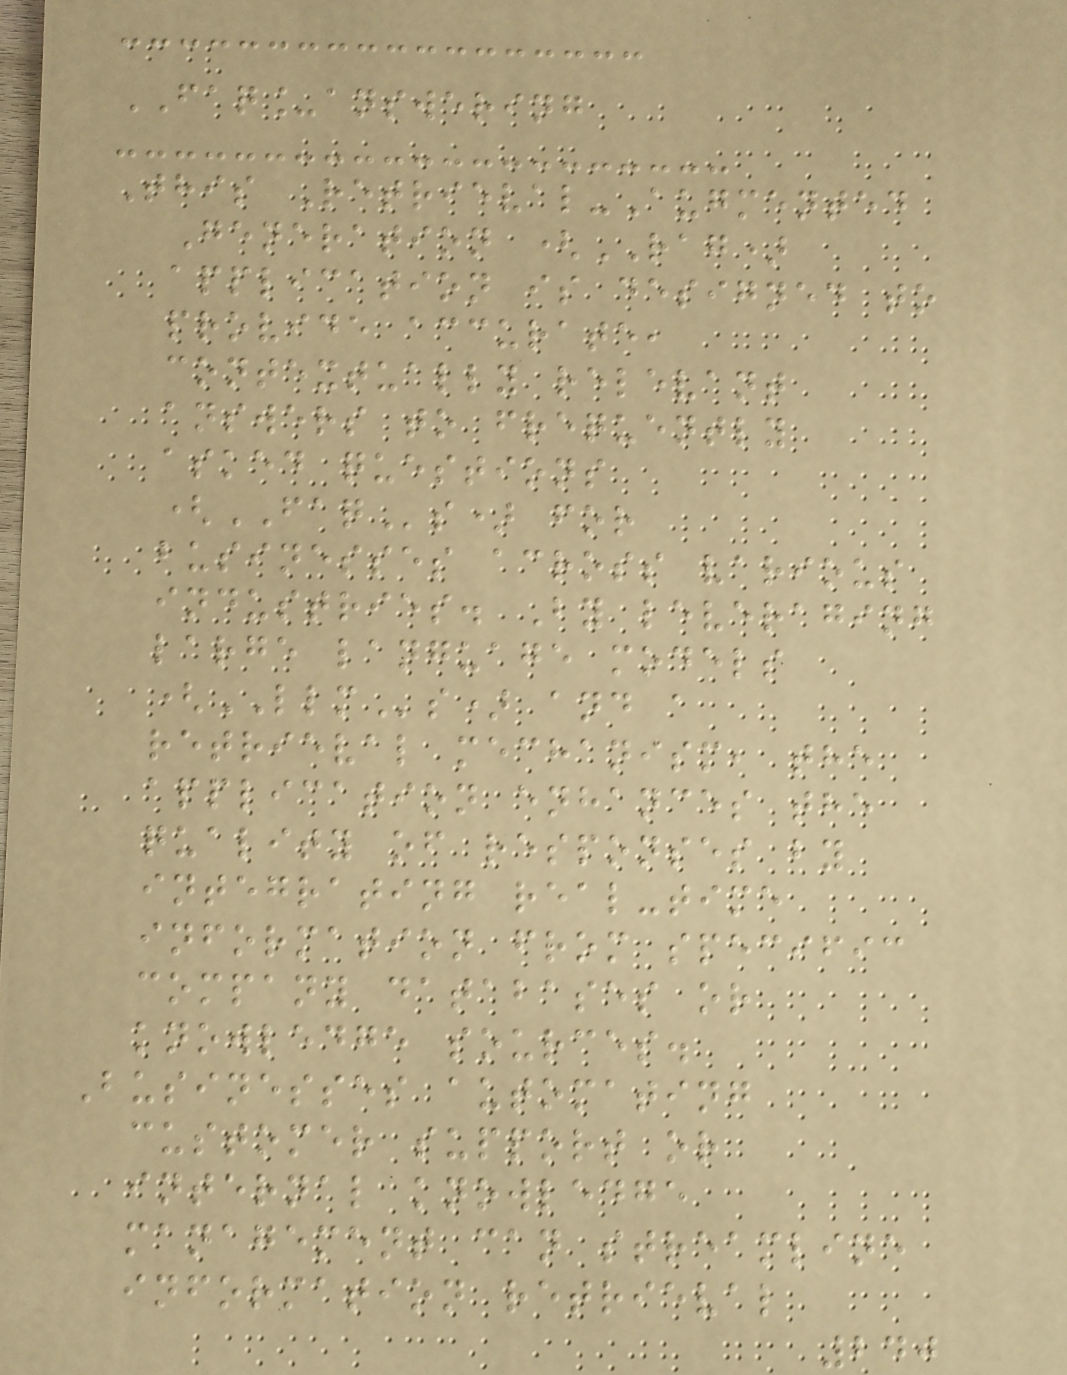FAQ_answering
This Retrieval-Augmented
Generation (RAG)
application is designed to
provide accurate,
contextually relevant
answers to frequently
asked questions
(FAQs) for
businesses across various
industries. By leveraging
large language models
(LLMs) and a
retrieval mechanism, the
application enhances the
quality of responses by
integrating real-time
information from specific
company databases or
knowledge sources.
Businesses automating
customer support or
internal knowledge
management can streamline
information retrieval
240
